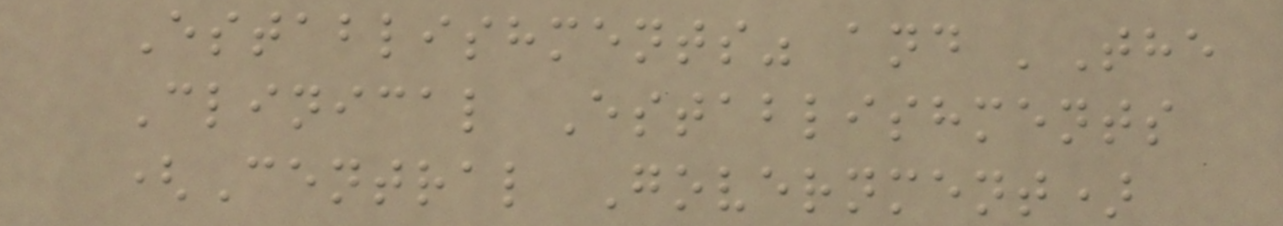Establishments" and 'The
Clinical Establishments
(Central Government)
